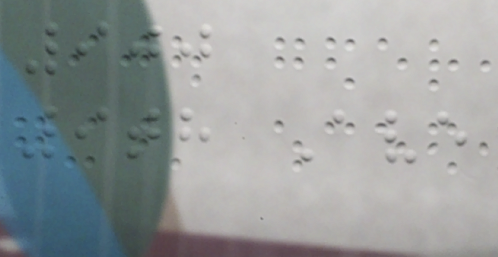900
9th Ave
